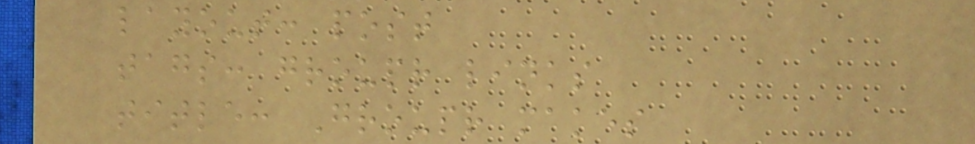layout: post
tags: groupr links
title: Groupr makes
